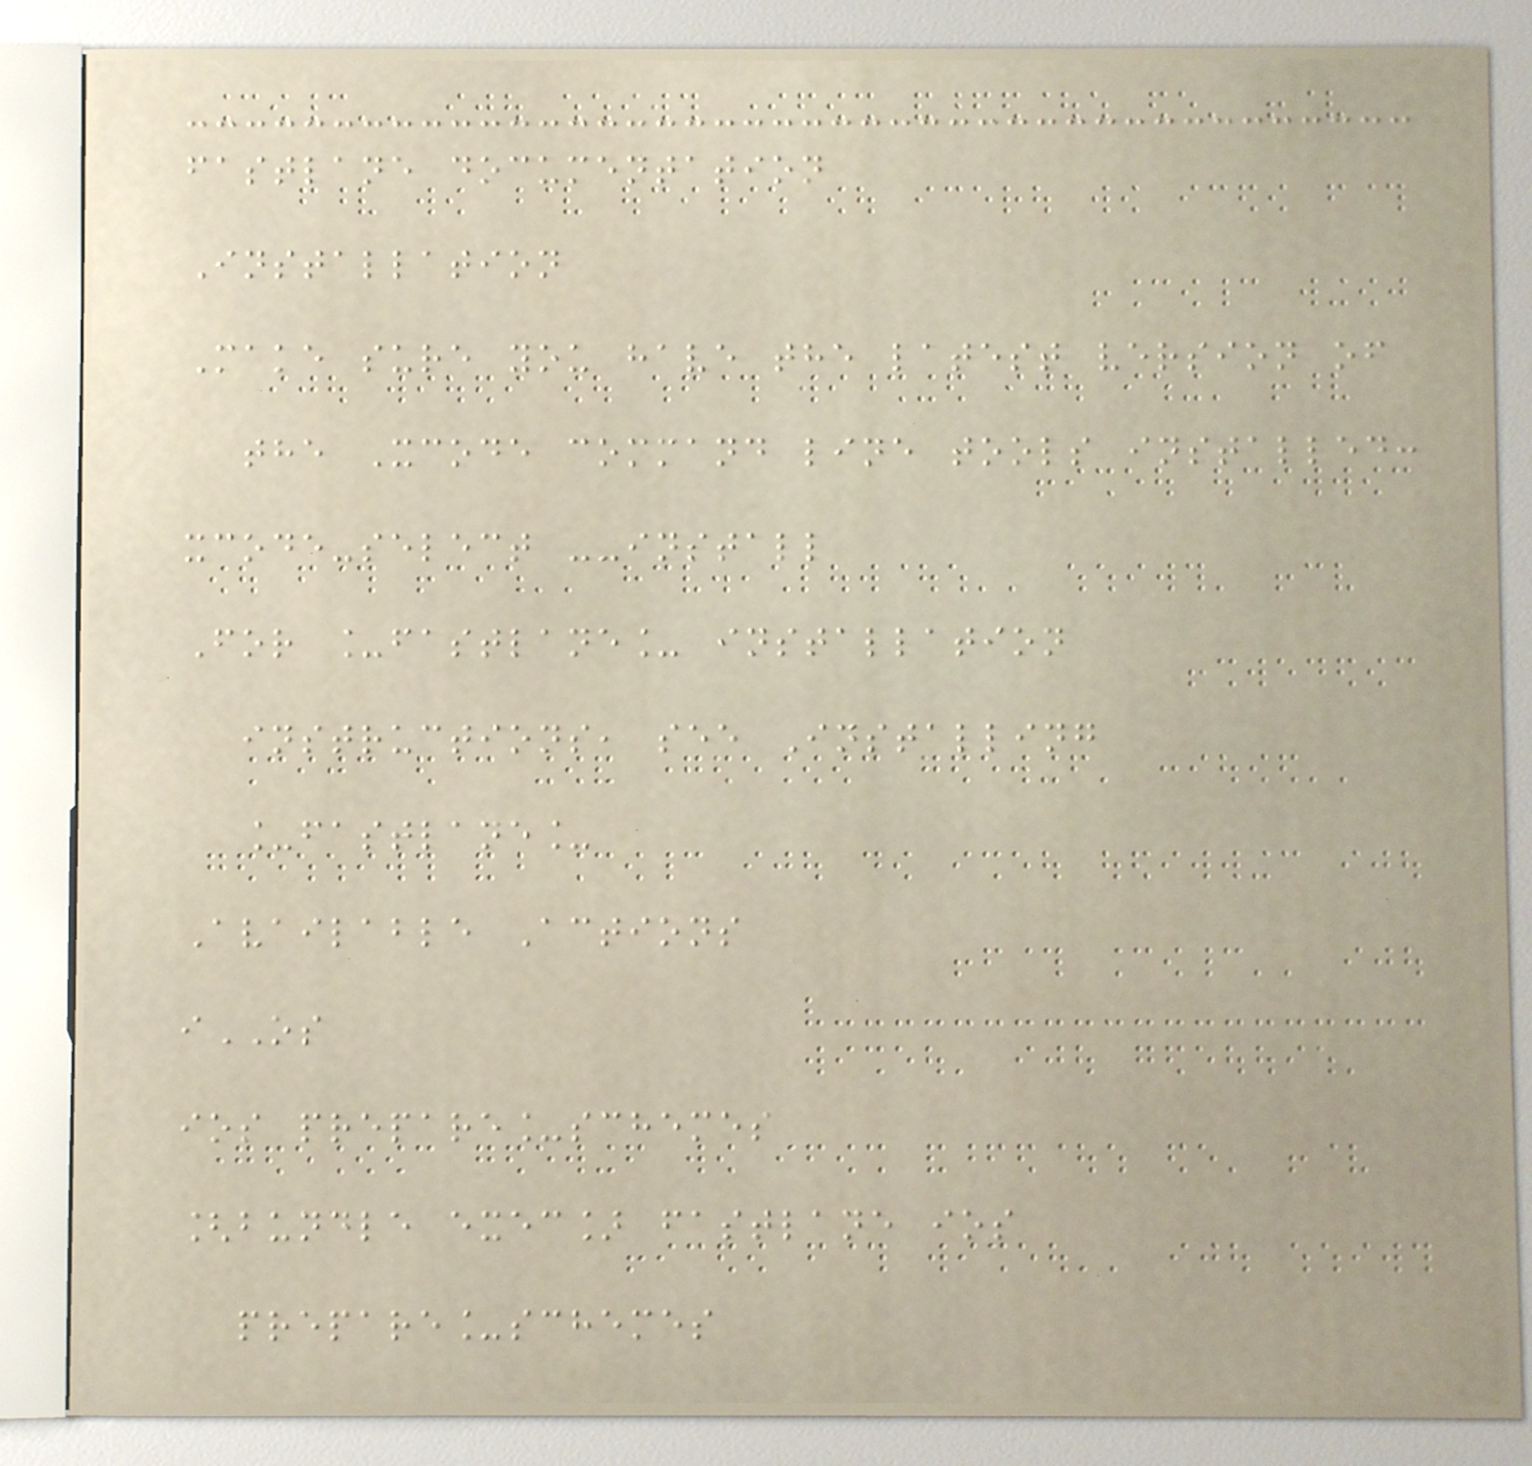fastlane documentation
Installation
Make sure you have the latest version of
the Xcode command line tools installed:
xcode-select --install
For _fastlane_ installation
instructions, see Installing
_fastlane_
Available Actions
iOS
ios prepare_schemes
[bundle exec] fastlane ios
prepare_schemes
